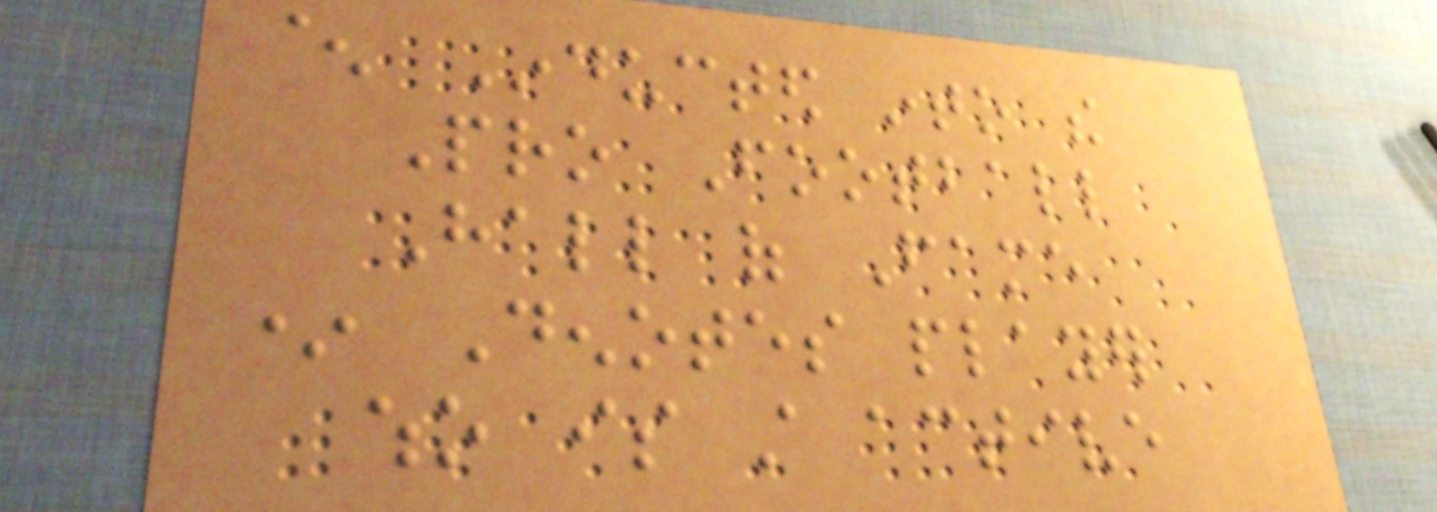^ Inducted into the
Pro Football
Hall of Fame
* Denotes player
who is still active
